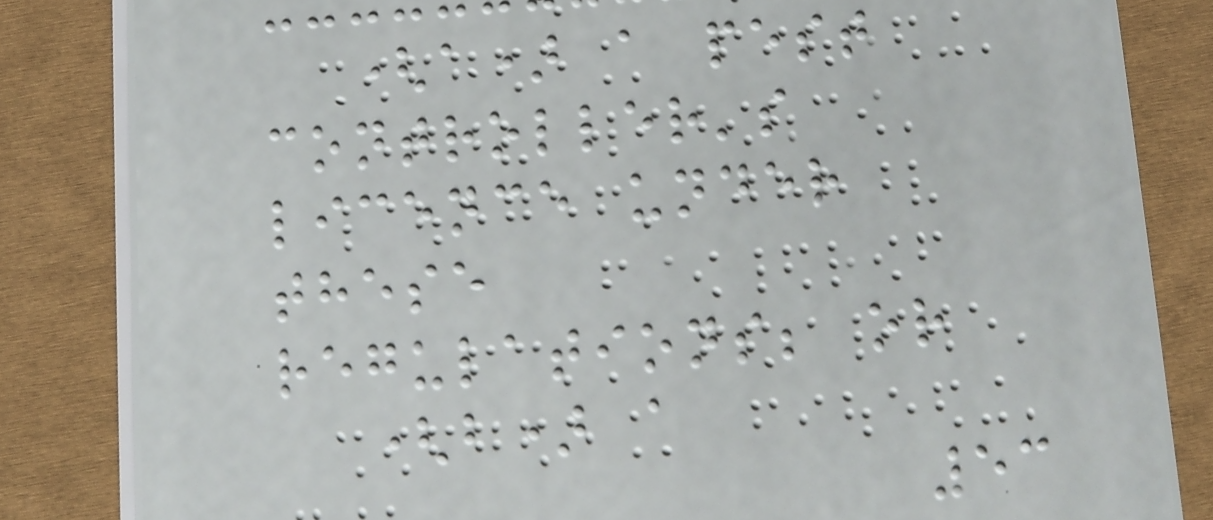(a) a pest
controller's
licence under
these
regulations; or
(b) a
53
